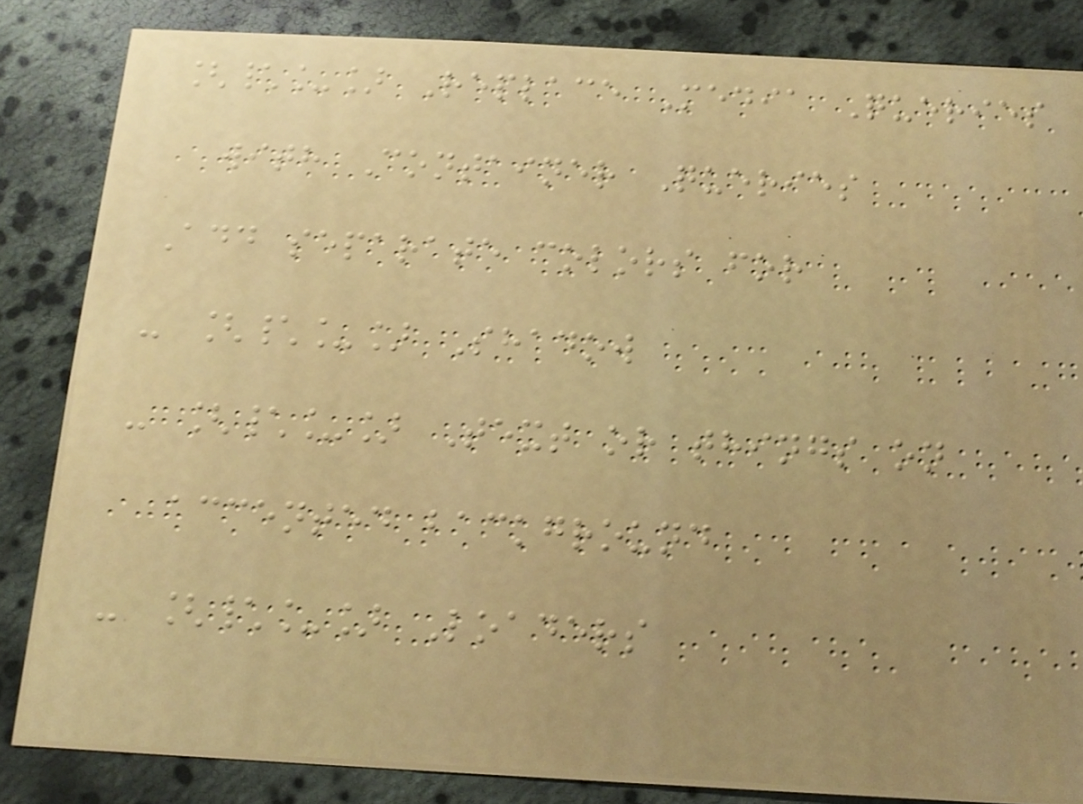[\_] Replace Media Queries
with Container Queries
Add separate colors for
- [\_] Shadow
- [\_] Text or things on
accented background
- [\_] Loaders
